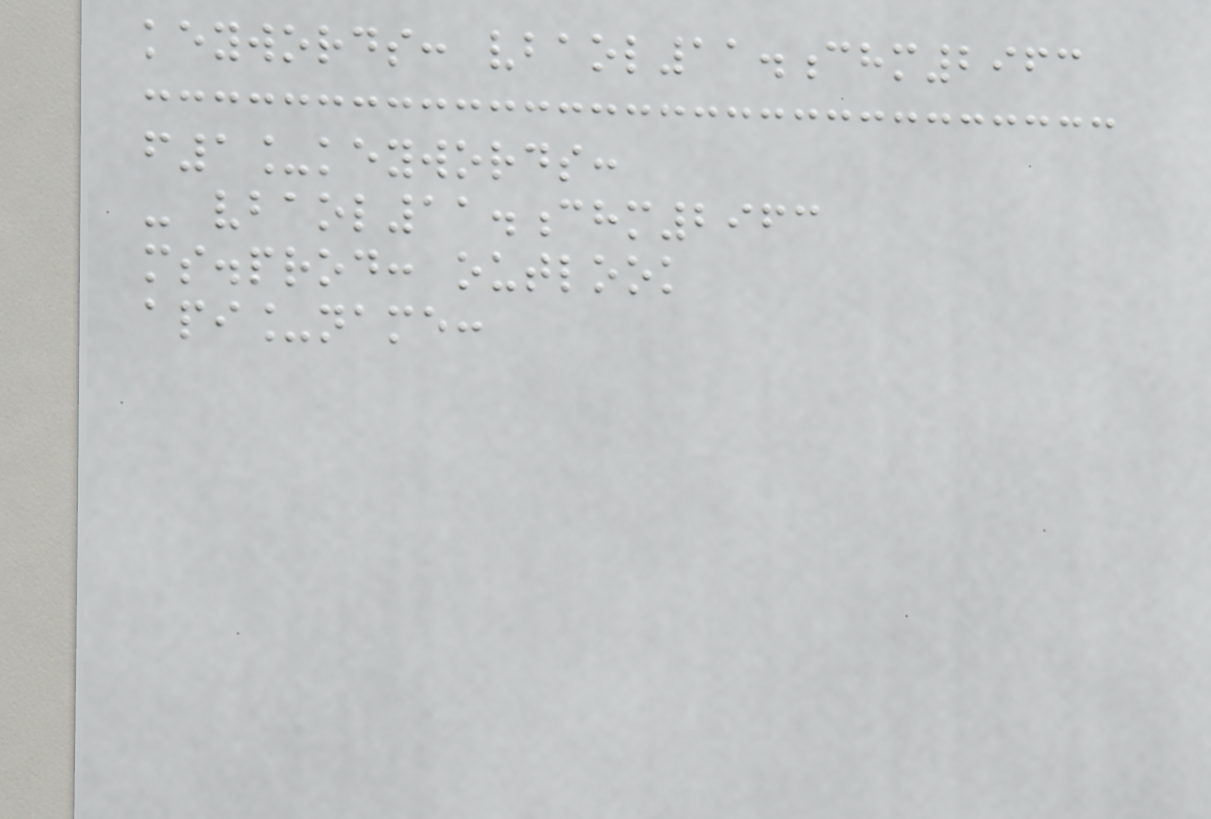keywords: vbaol11.chm2963
f1_keywords:
- vbaol11.chm2963
ms.prod: outlook
api_name:
